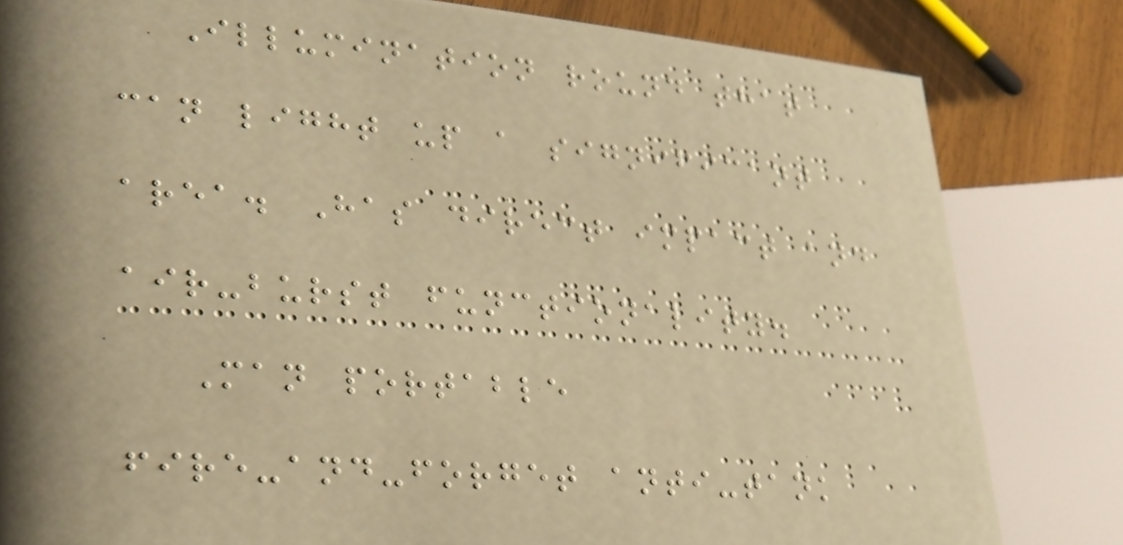Illumination round that
can light up a significant
area. Has direct impact and
air-burst functionality.
Man portable
fire-and-forget anti-tank
